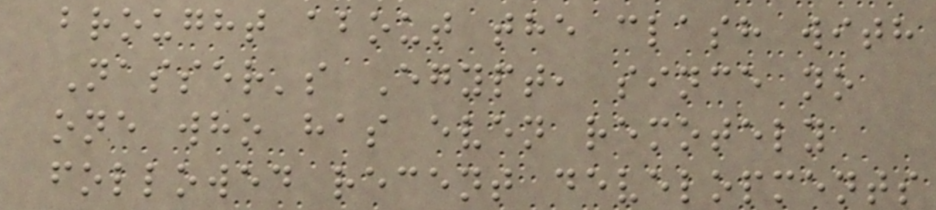brought about the clash with
Nasser's Egypt, since no
one who has even remotely
followed recent developments
